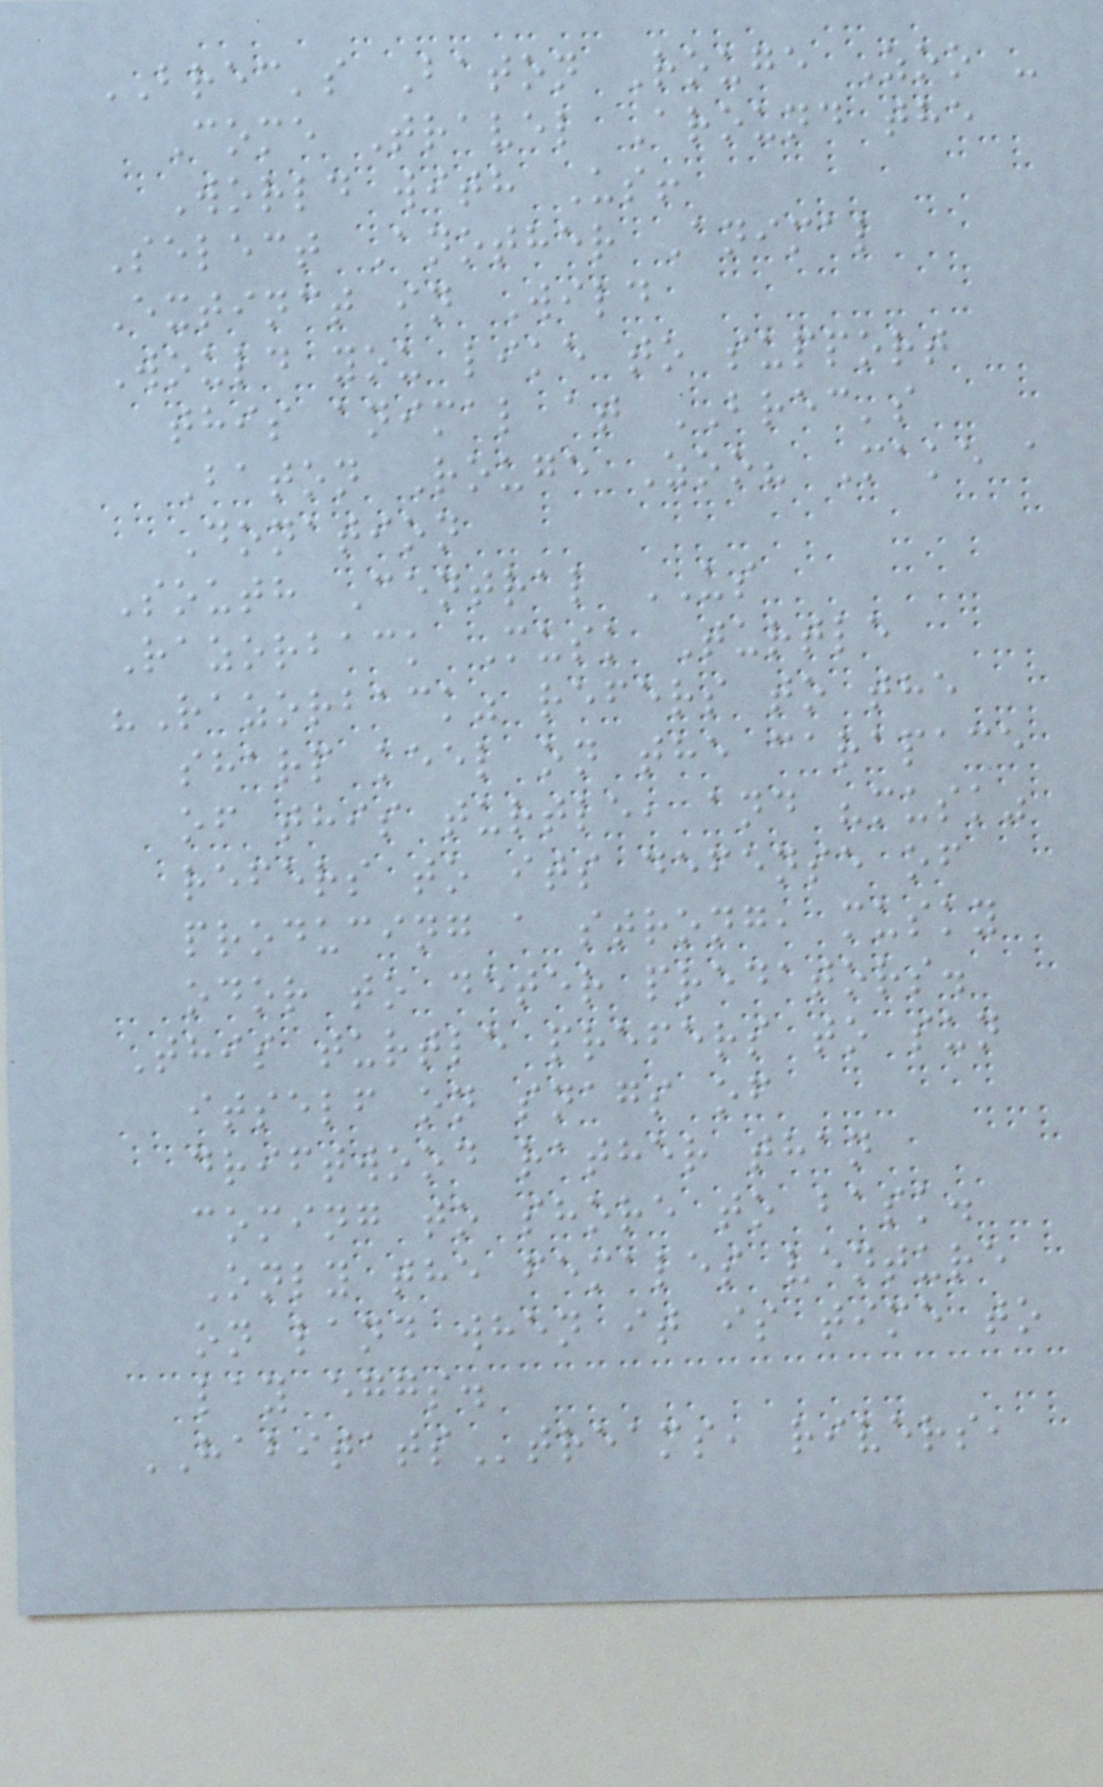BREC's Baton Rouge Zoo -
Come Travel Around the
World with Us!
Select Another Animal
Extinct in Wild
Would you like to support
this animal at BREC's
Baton Rouge Zoo? Make a
Donation
South Central US
Razorback Musk Turtle
"Razorback" refers to the
sharp keel on the carapace
of this turtle, and "musk"
refers to its defense of
producing a strong, musky
odor to deter predators.
This turtle prefers to sun
itself on snags of
driftwood rather than
coming to shore to bask.
Only the females venture
on land when it is time to
lay eggs.
HABITATStreams, rivers,
